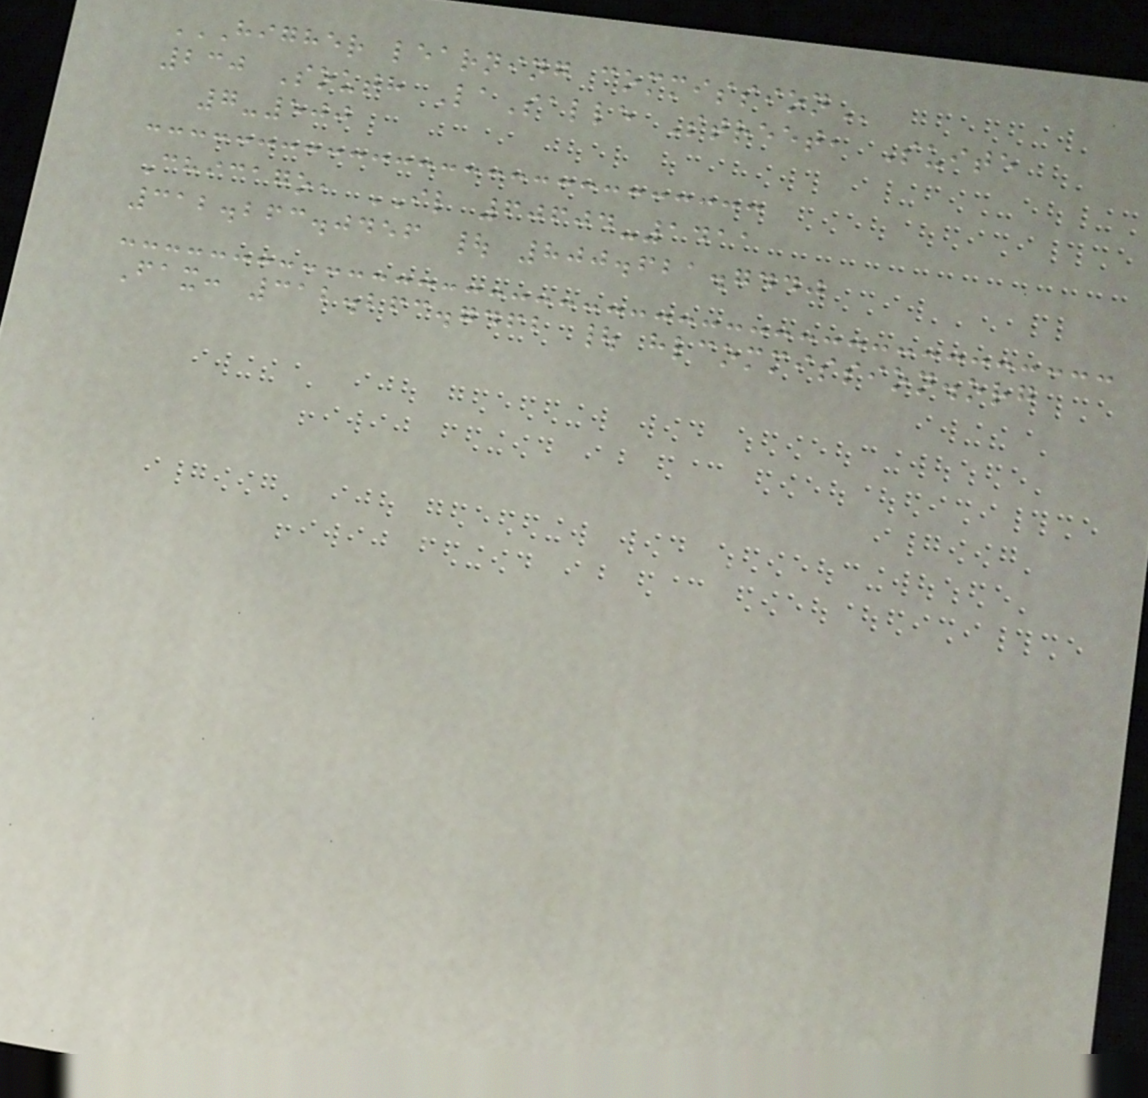HIGHER LEARNING COMMISSION
230 South LaSalle Street, Suite
7-500
Chicago, IL 60604-1411
312.263.0456 | 800.621.7440
Fax: 312.263.7462 | hlcommission.org
